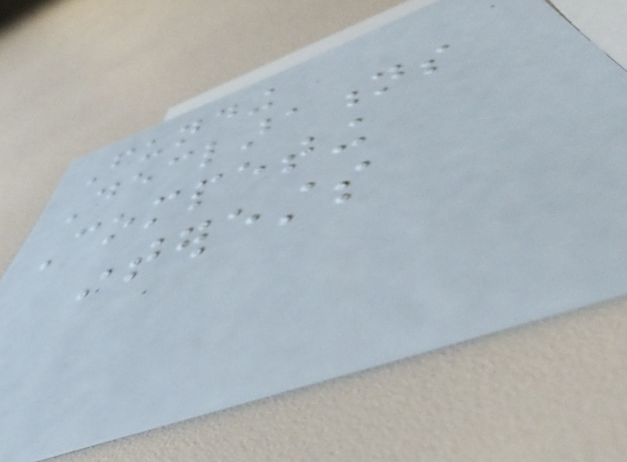Funding
Declarations
Competing
interests
